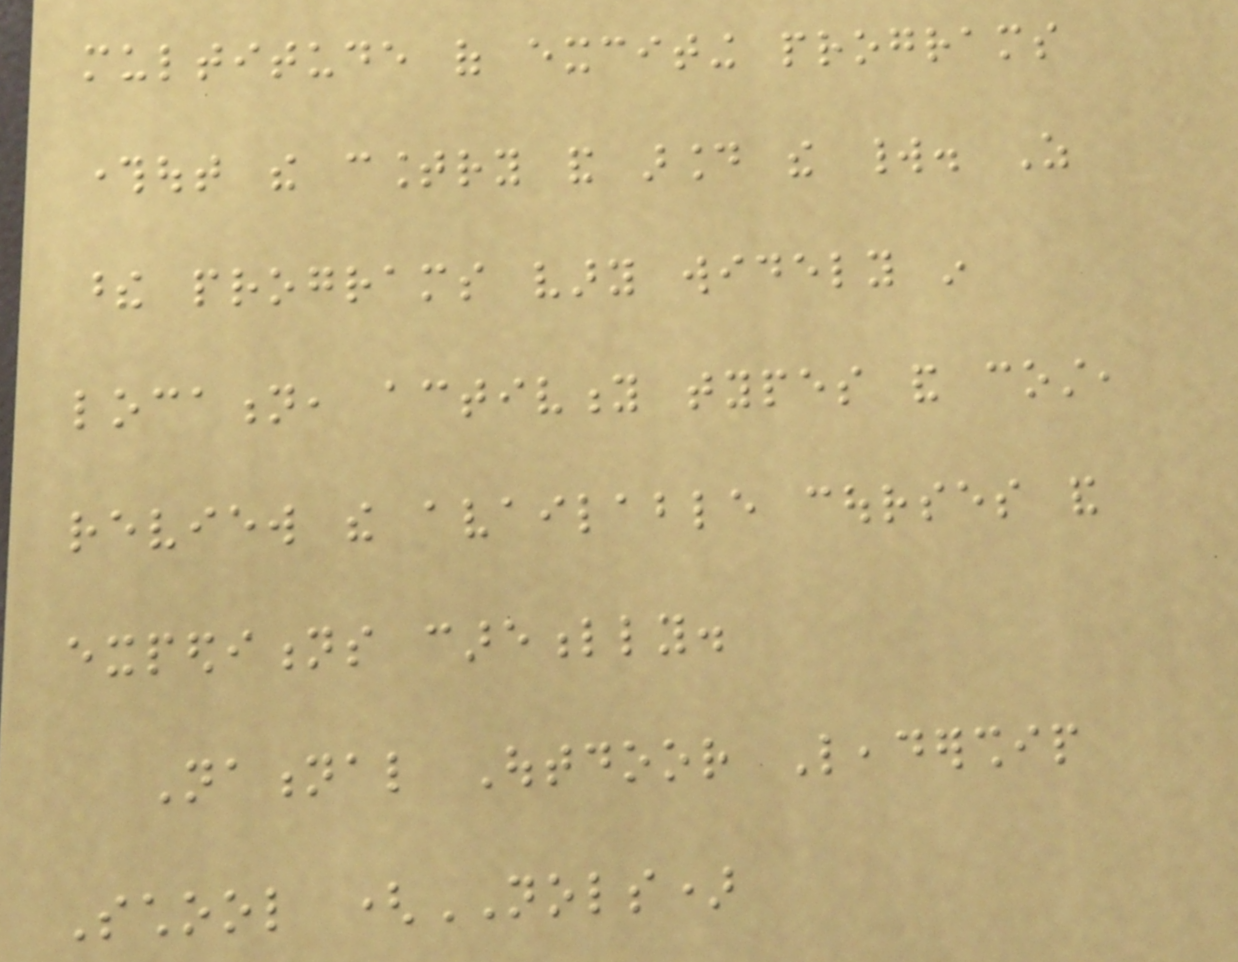multitude of exciting programs
throughout the country and around the world. As
these programs vary widely in
location, activity types and cost,
review the available courses and
expeditions carefully.
National Outdoor Leadership
School (NOLS)
